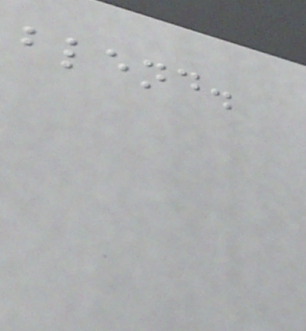blend.
